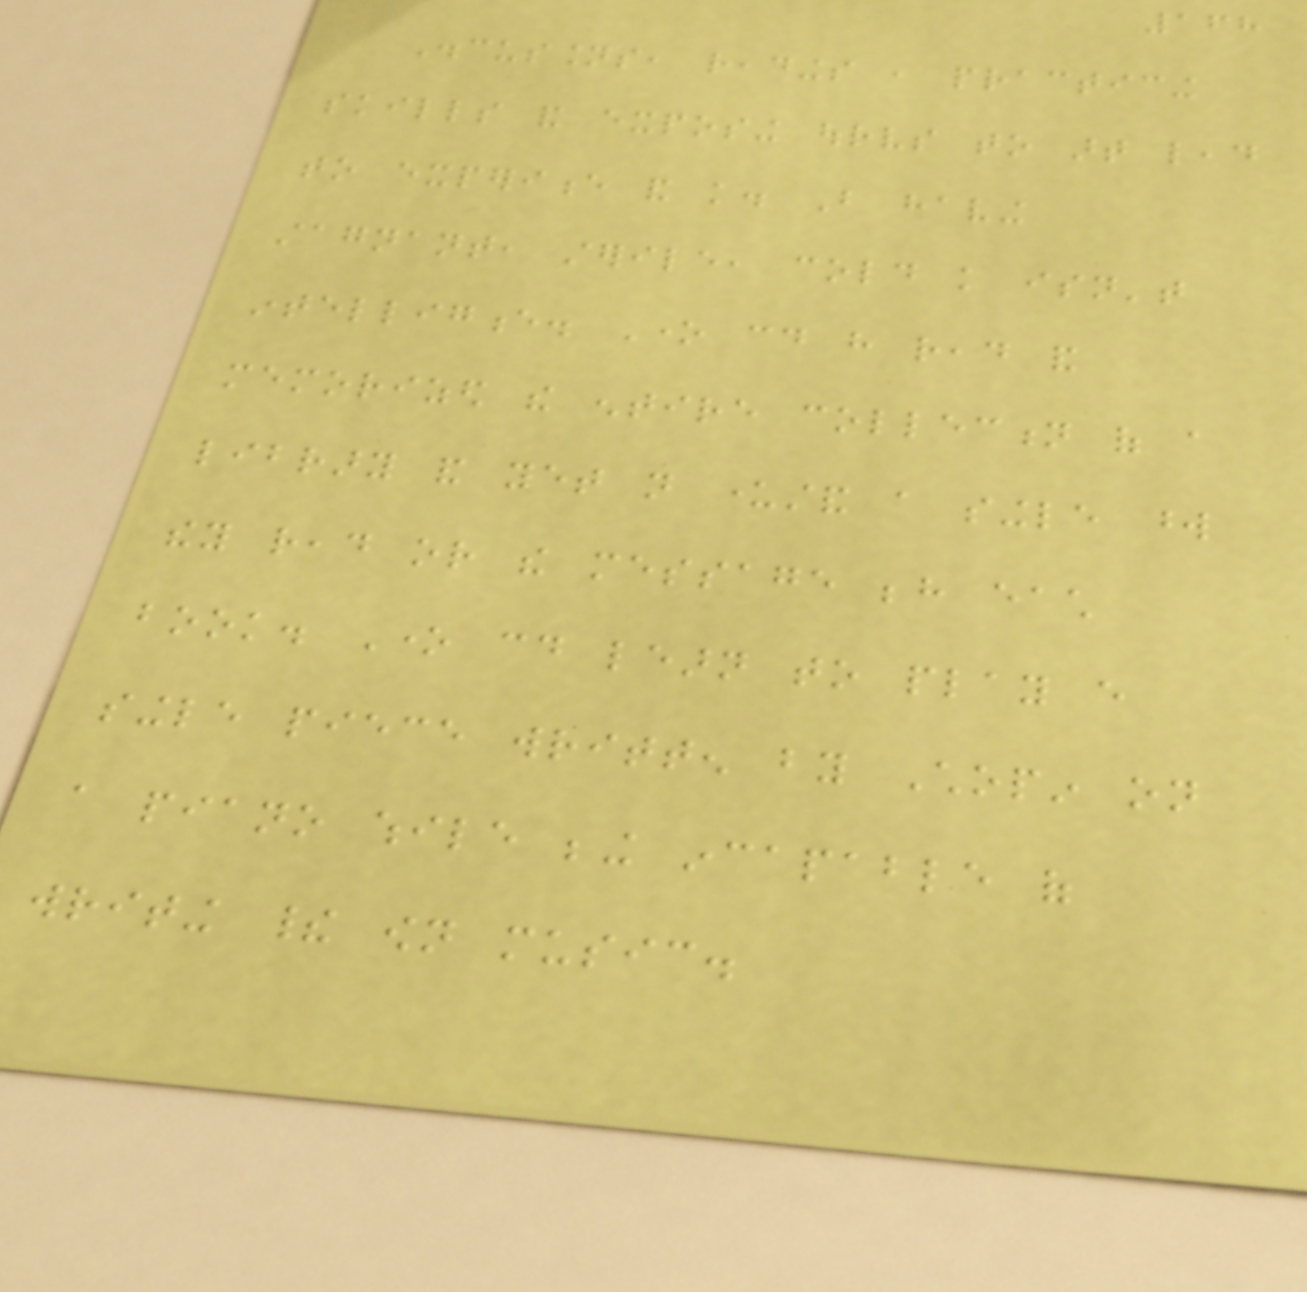168
Discussions, readings , practicing
skills and exposing ourselves to art lead
to experience and knowledge. But having
stagnant, sterile, cold knowledge isn't
intelligence. One could have read and
memorized the entire collection of a
library and yet not understand a single word
they read or the message behind each
book. One could learn to play every
single piece written by Chopin on
a piano while being incapable of
writing their own music.
